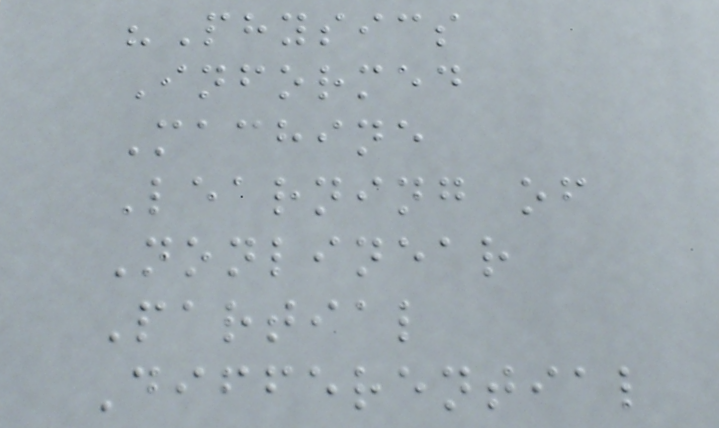"Physics
Informed
Machine
Learning of
Nonlinear
Partial
Differential
